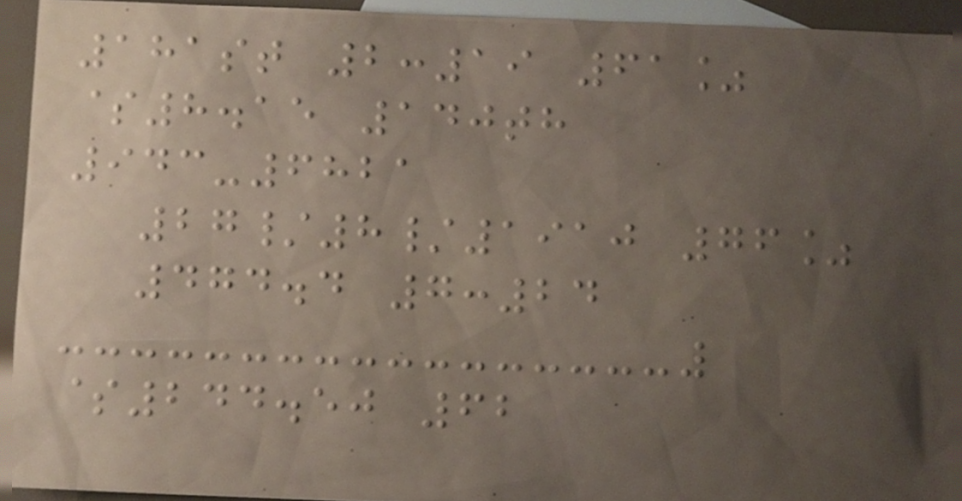181st 2:19 61%
$8.15 140th
943-6821
27/8/1910 76%
474.4 7:24
$244.50 62
